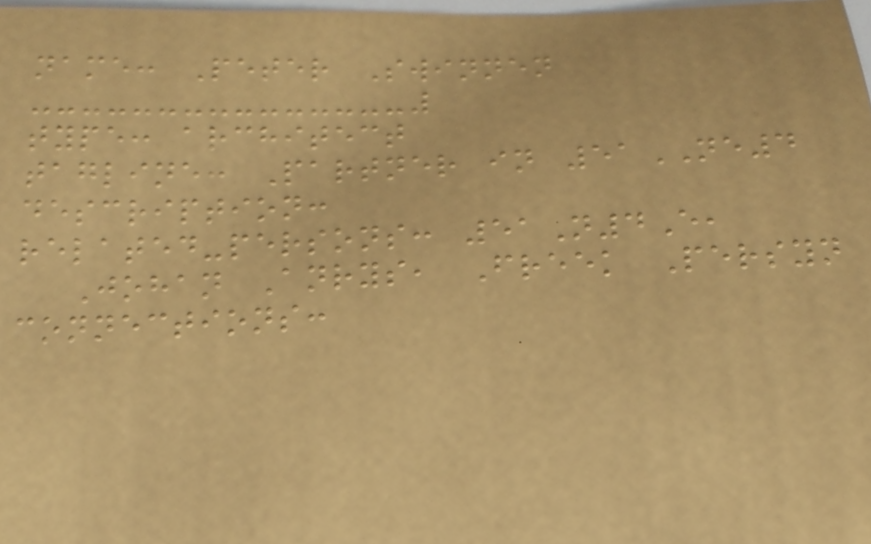name: Peter Swinnen
type: architect
tagline: Partner in 51NE4
description:
related-persons: 51N4E,
Johan Anrys, Freek Persyn
connections:
